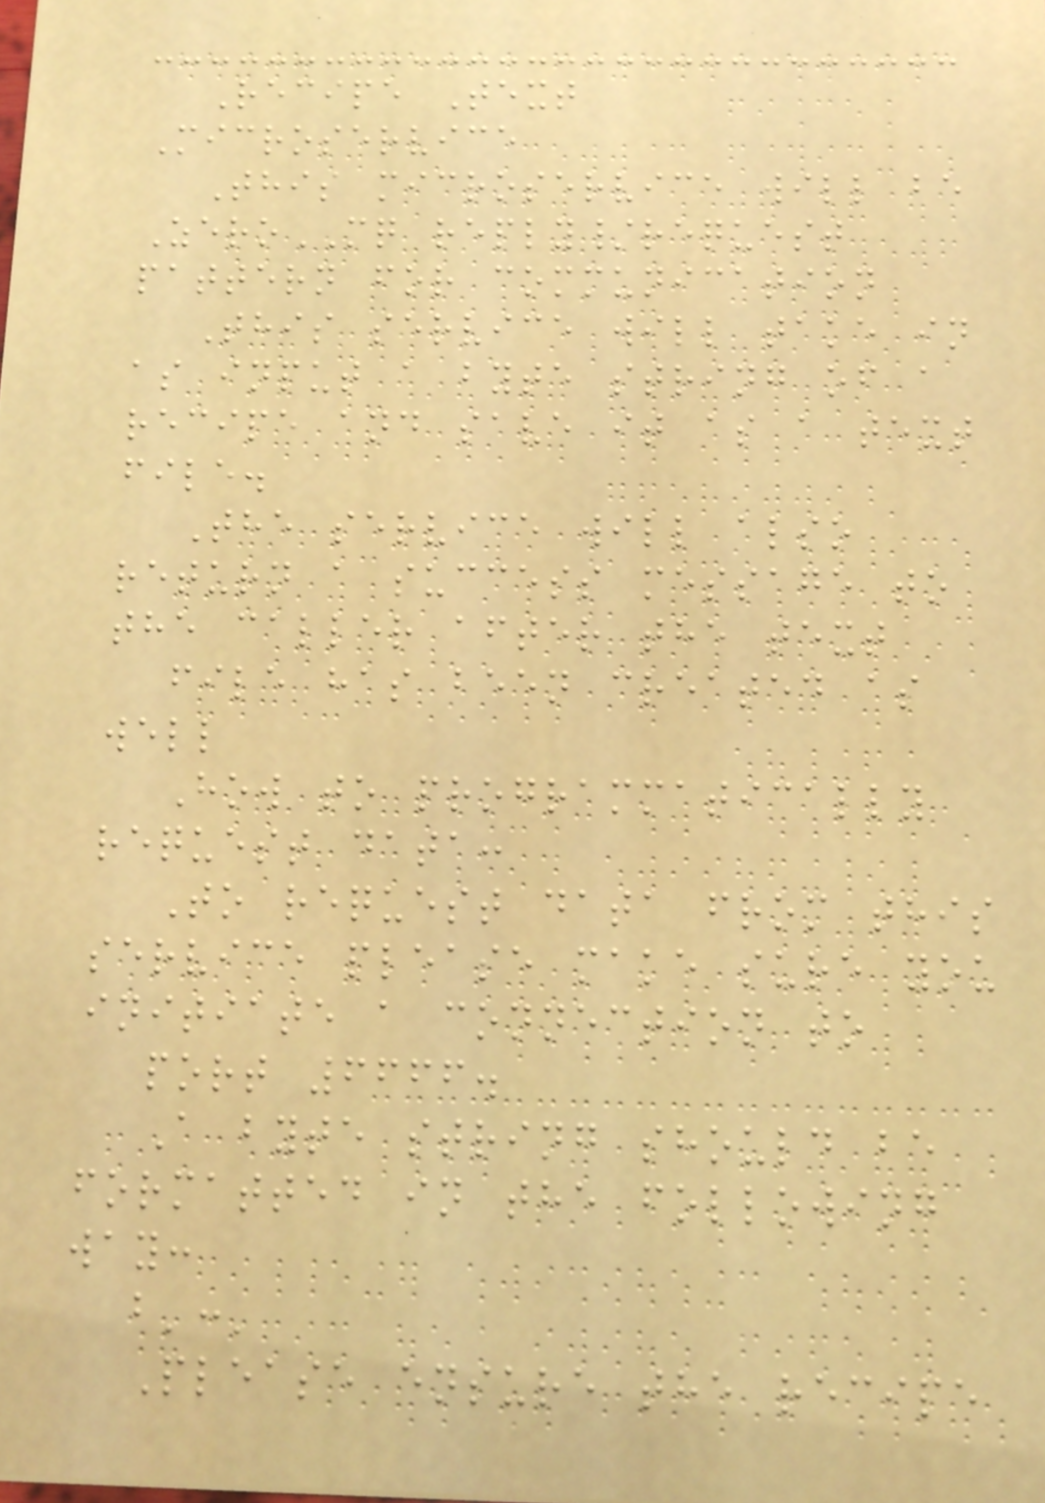Recipe Text
Microservice
This microservice will be
ZeroMQ reply/request
pattern for communication
This service will take in
as input a byte string of a
recipe and save it as a text
file.
The service will also
return a success message to
the caller after the text
file has been created as
well
How to programmatically
request data:
To request data from this
service please make sure you
initiate a connection to
port 6666.
A byte string should be
formatted in the following
way:
b':'
Please ensure the recipe
